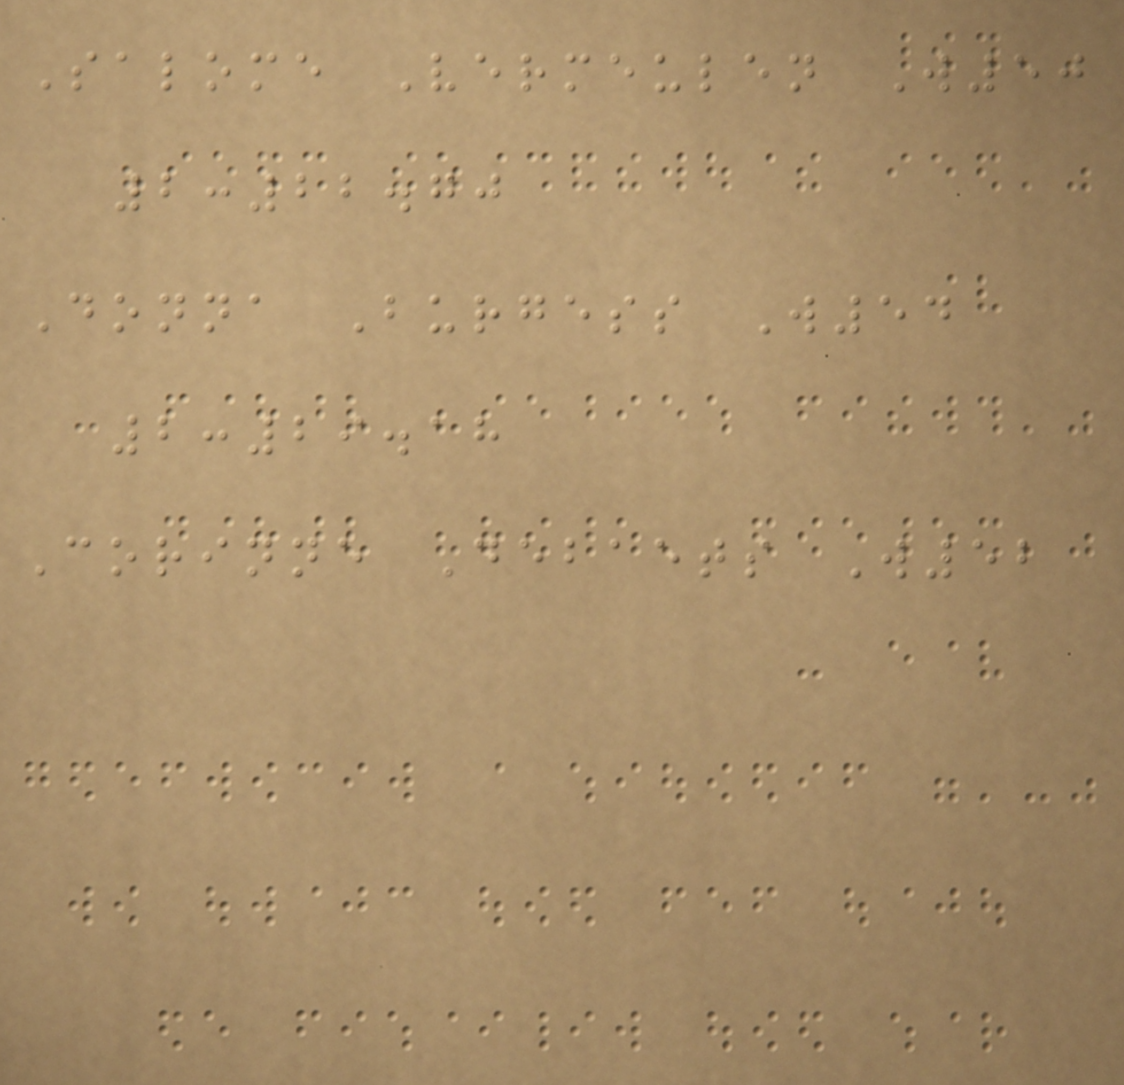Salome Vermeulen W50
2:22.70
Donna Burgess W54
2:29.18
Corinne Debaets W52
